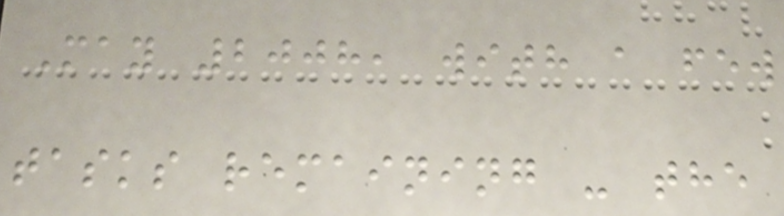May 2008, with a few
tasks remaining - the
